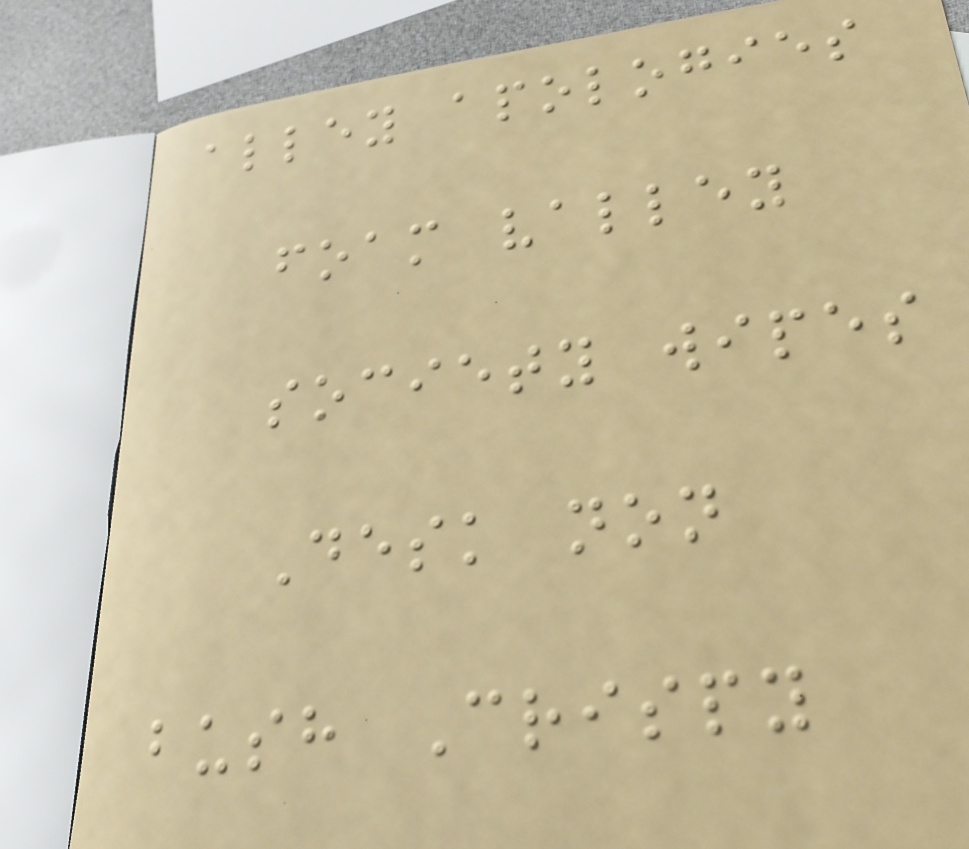alley apologies
foam valley
society wipes
Desk non
bush Crispy
